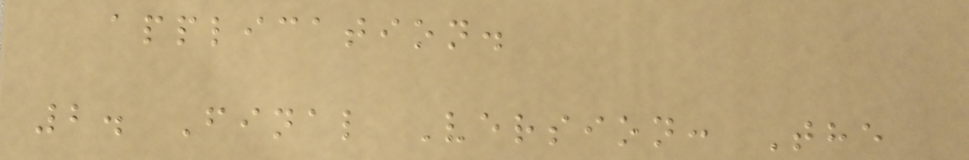application.
2. Final Version: The
